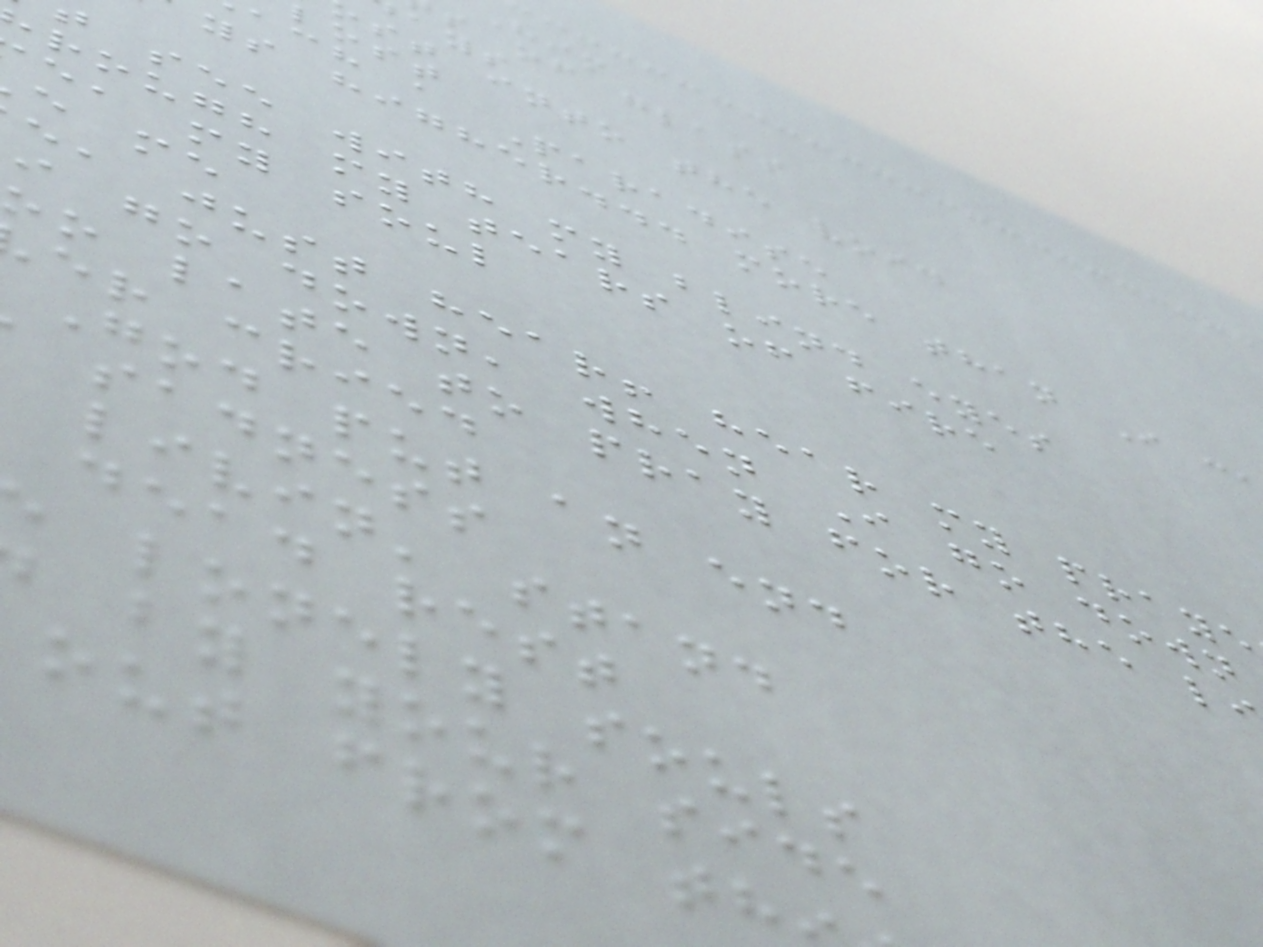s of glass
st into the void
lost
ach a Paradise
ys higher... more than I c
see with my blind eyes
rough my tears of fire
e, my soul
e me
e, just hear! hear my praye
i go down, when I go down
o late to pray for the l
er cried
God put an end
sadness
livin' stand
dead rest
lonely souls
by your side
out from th
